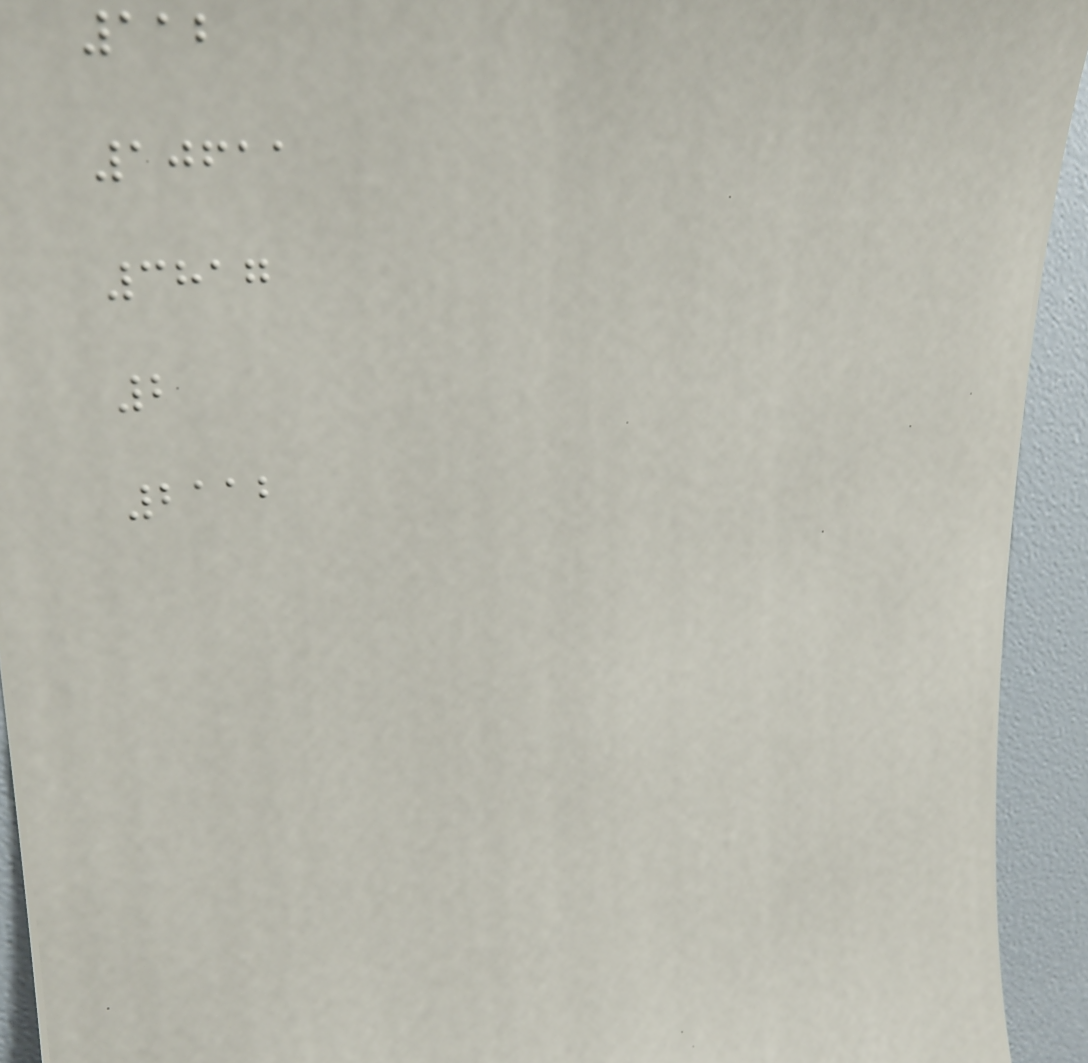112
10611
3817
2
2112
